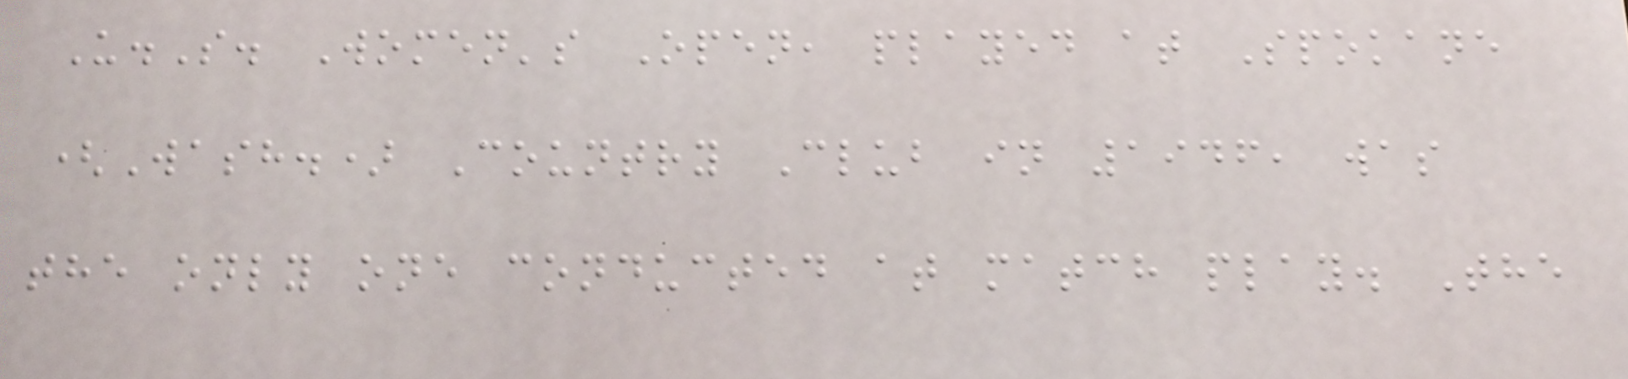U.S. Women's Open, played at Spokane
(Wash.) Country Club in 1946, was
the only one conducted at match play. The
